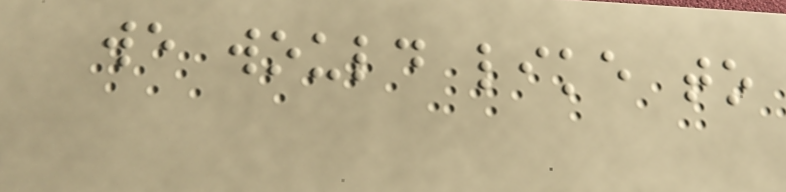we would like to
